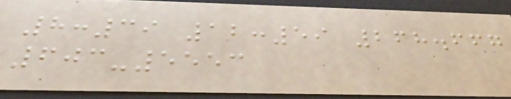8:39 12:59 268.667
603-5553
